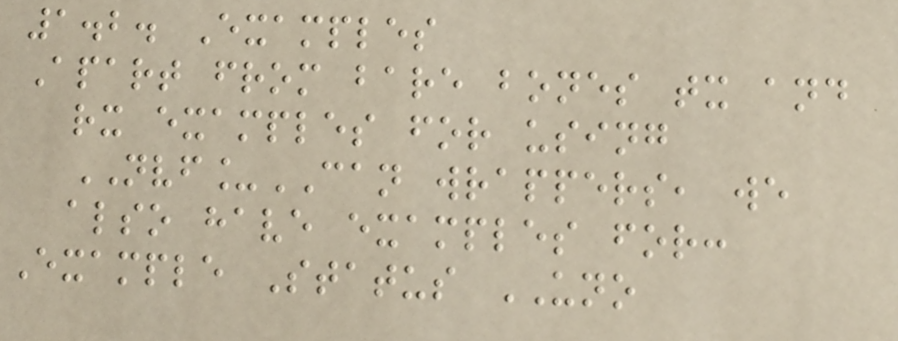1.2. Examples
Apart from bare bones tx and
rx examples for using
NVF_CAN wrappers, we
also have examples for:
Example Status UNO
